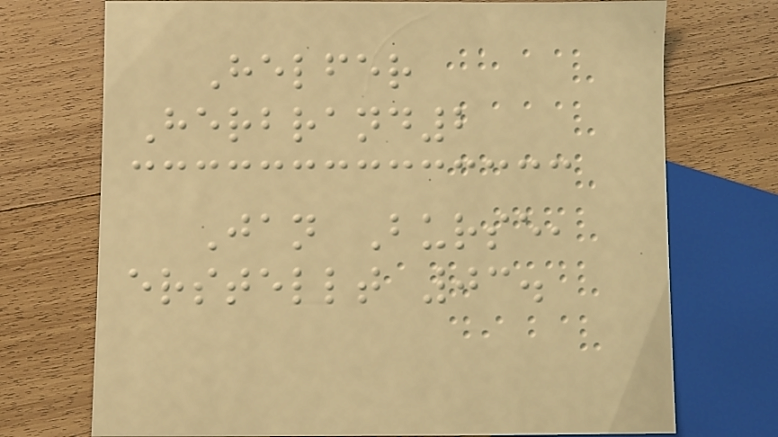Helfer
Herbrand2
Jan Burse,
erstellt 03.
